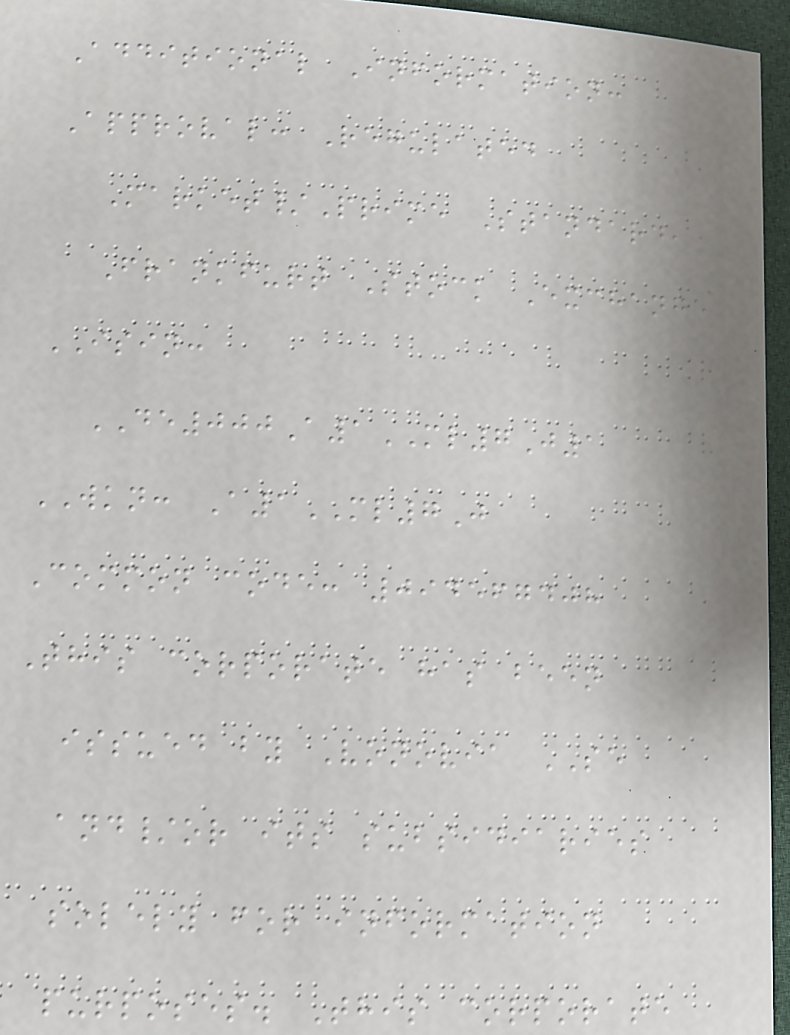Additional Information:
Approval: Regulated
Market/Prime Standard,
Frankfurt Stock Exchange
ISIN:
DE000A1ML7J1
WKN: A1ML7J
Common code: 094567408
This corporate has been
issued by Vonovia SE
and/or its subsidiaries
solely for information
purposes. This corporate
